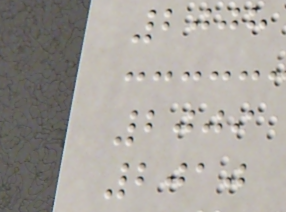2008
2009
2010
